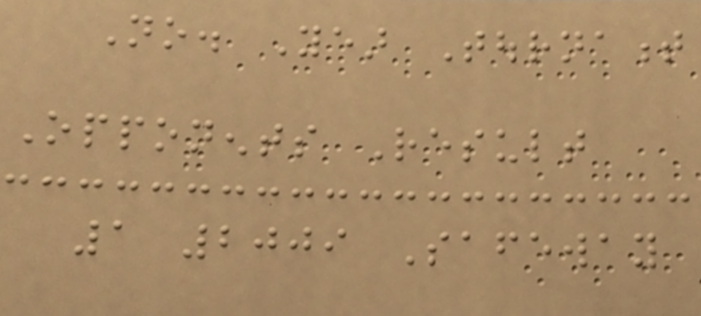No. Year Tournament
Opponents Result
1 2009 Safeway
